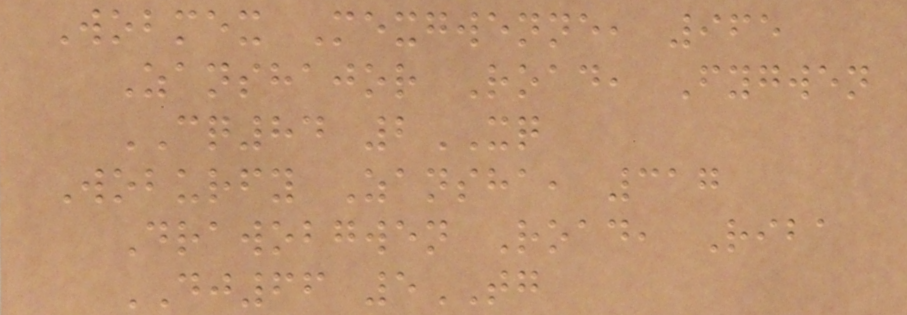Wobmex Mexgwenne, 965
Zanshajor Road, Fygwen
CQ84 2XQ
Woburfy Zansha, 317
Drawobgwen Road, Riba
DJ66 5TG
